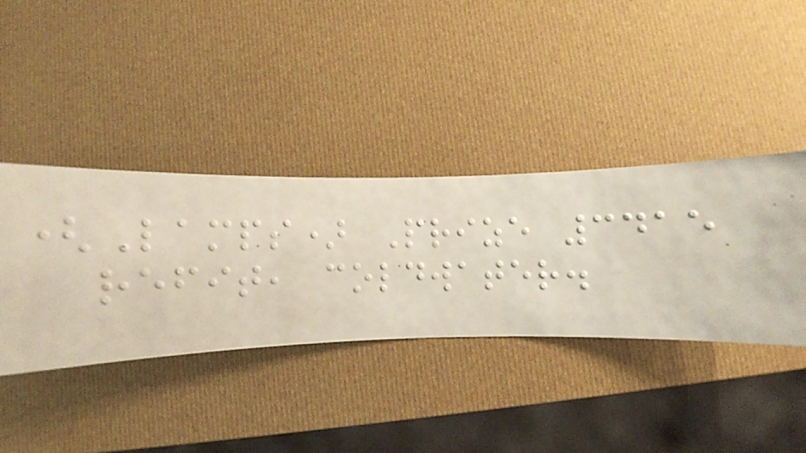(Lamps) Prize 3415
refit, coldwater.
